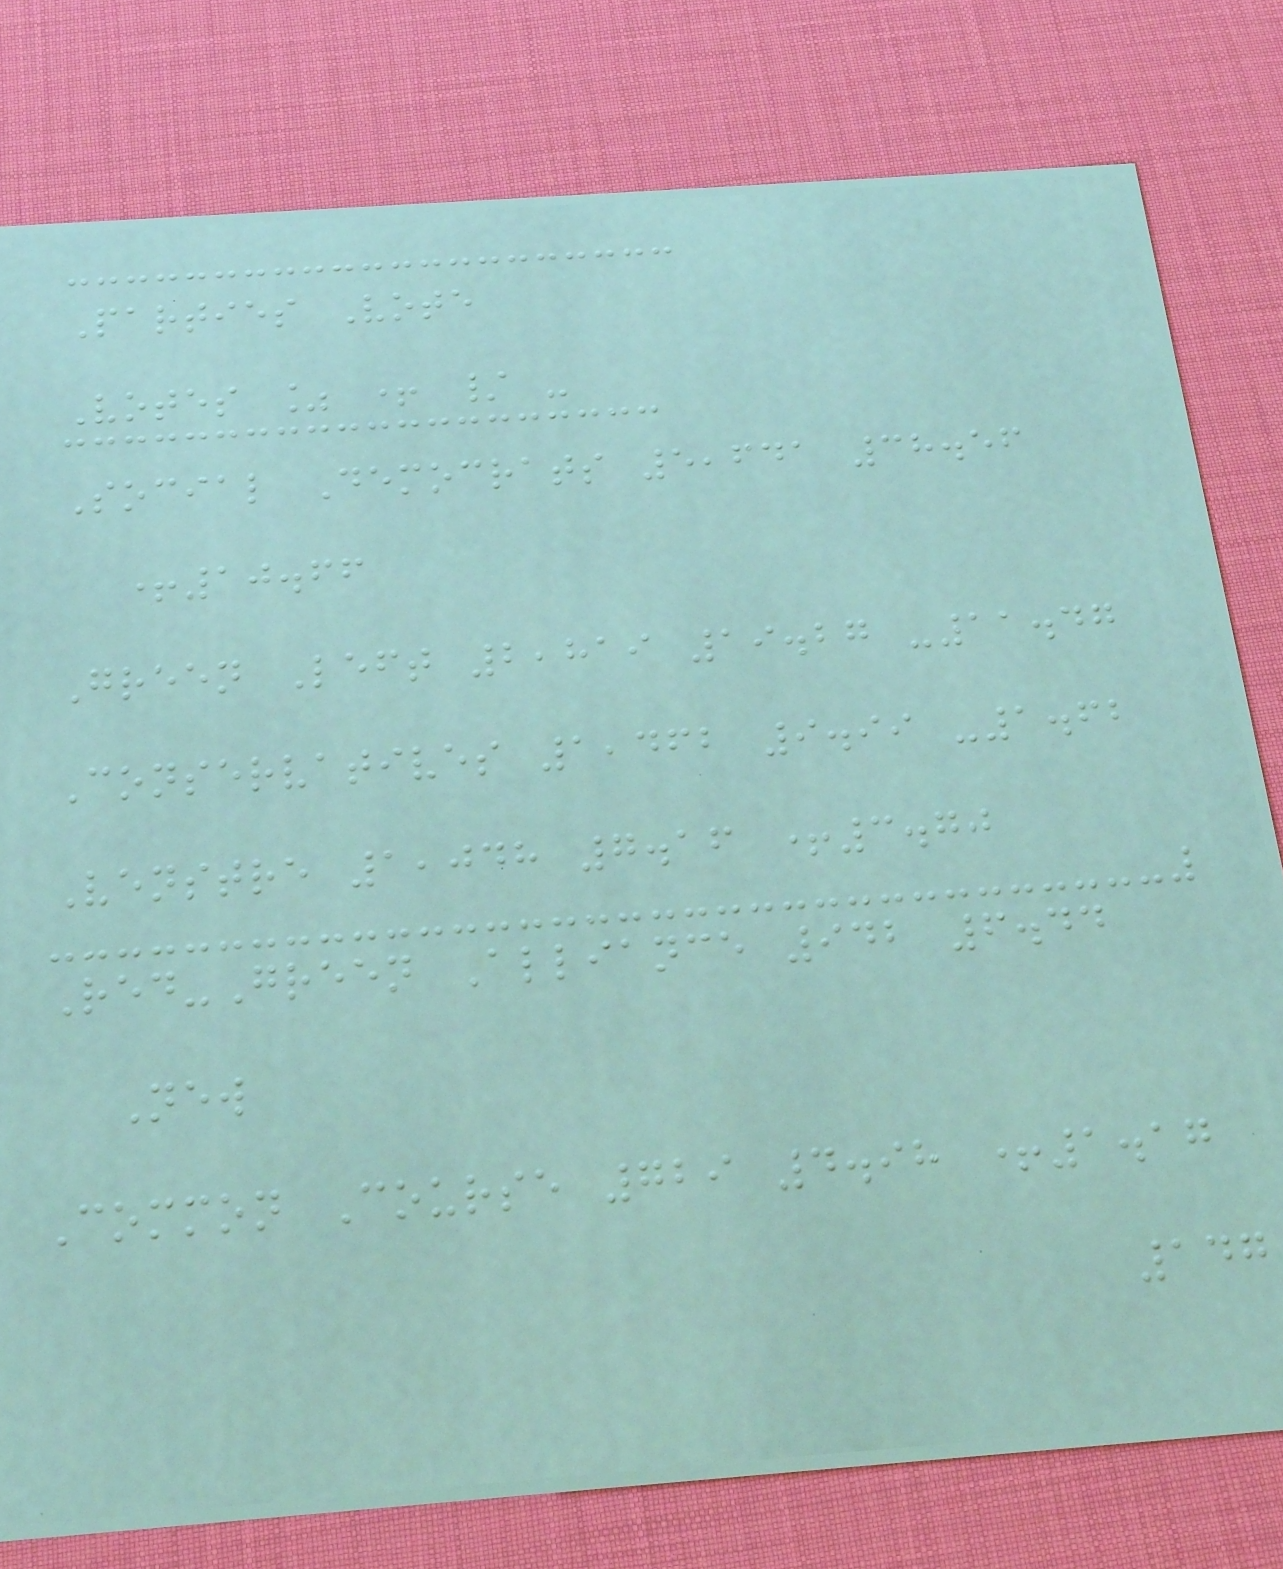Parties Vote
Votes % + / -
Social Democrats 5,641 38.56
+10.66
Green Left 2,819 19.27 -11.47
Conservatives 1,462 9.99 -1.62
Venstre 1,048 7.16 +3.70
Red-Green Alliance 942 6.44
New
Common Course 729 4.98 +1.17
147
